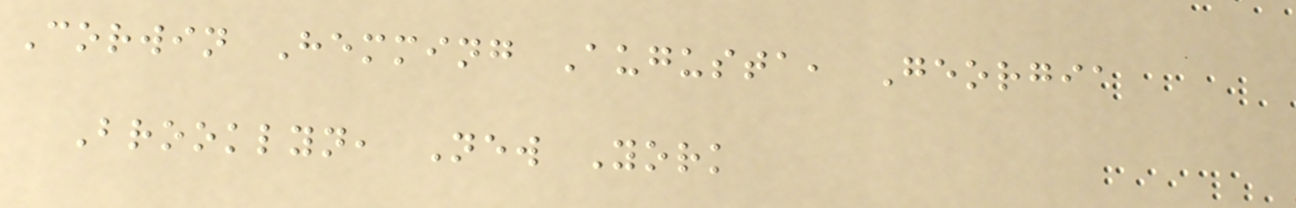Corwin Hemming Augusta, Georgia
Brooklyn, New York
